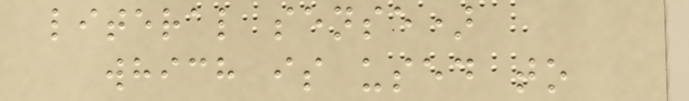literal sense)
which is used to
